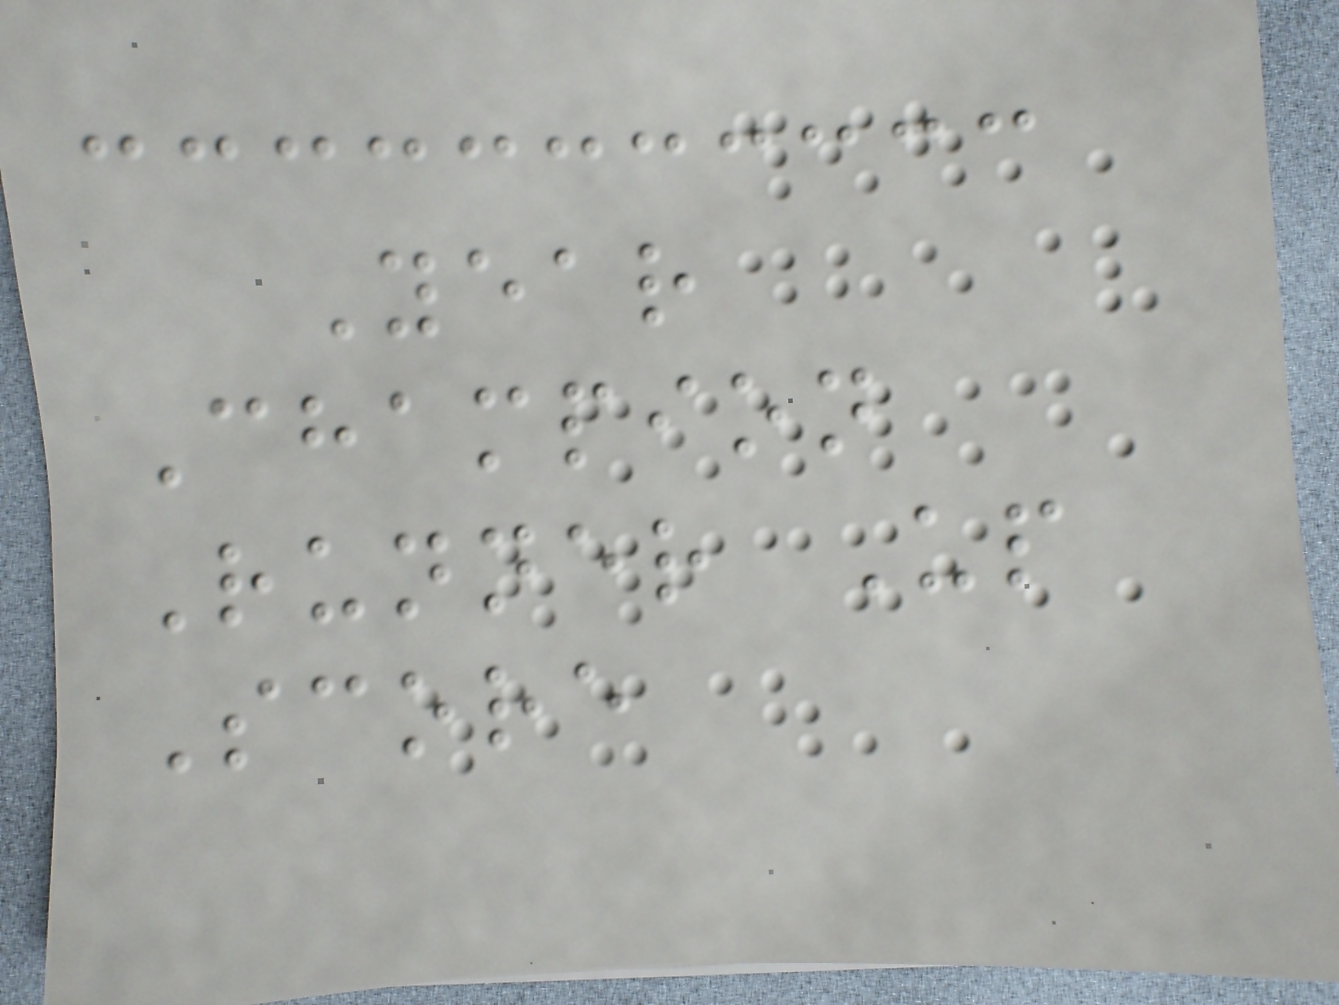Year
Champion
Runner Up
Score
